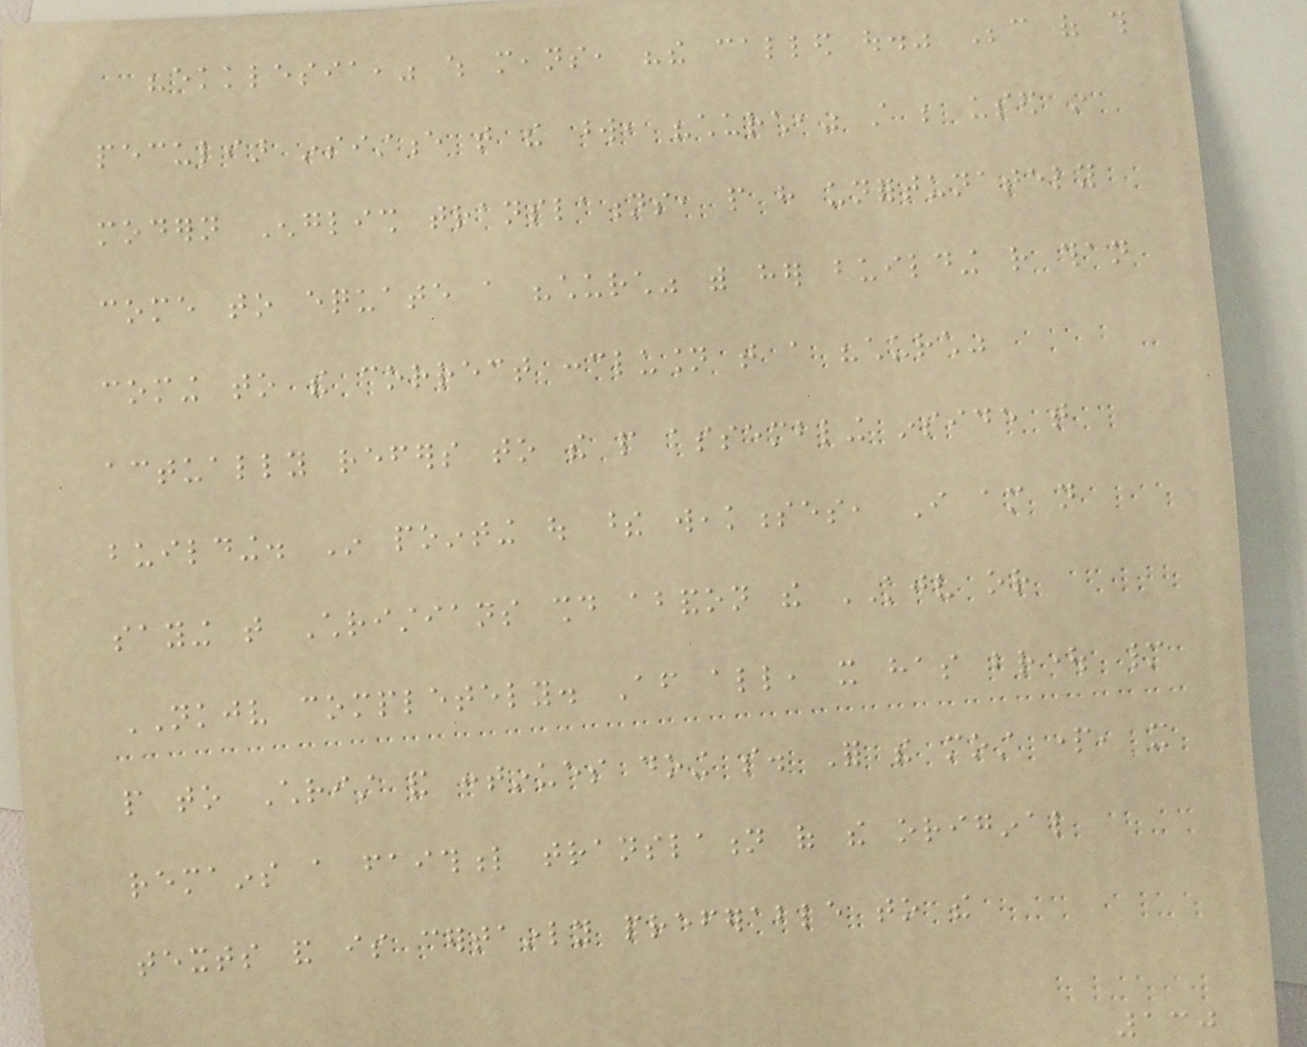"ekklesia," which means, "the called out." Because of this
peculiar insistence that the word, "church," still be used in
modern English translations, people have unfortunately
come to equate a "church" with her building rather than
coming to the correct conclusion that a "church"
actually refers to the people assembling inside that
building. In pointing out these weaknesses, I am not
saying that Christians should abandon the KJV or
NKJV completely. After all, it has brought many
people to Christ and continues doing so. For the most part, it
remains a faithful translation of the original
texts and is certainly preferable to the
130
